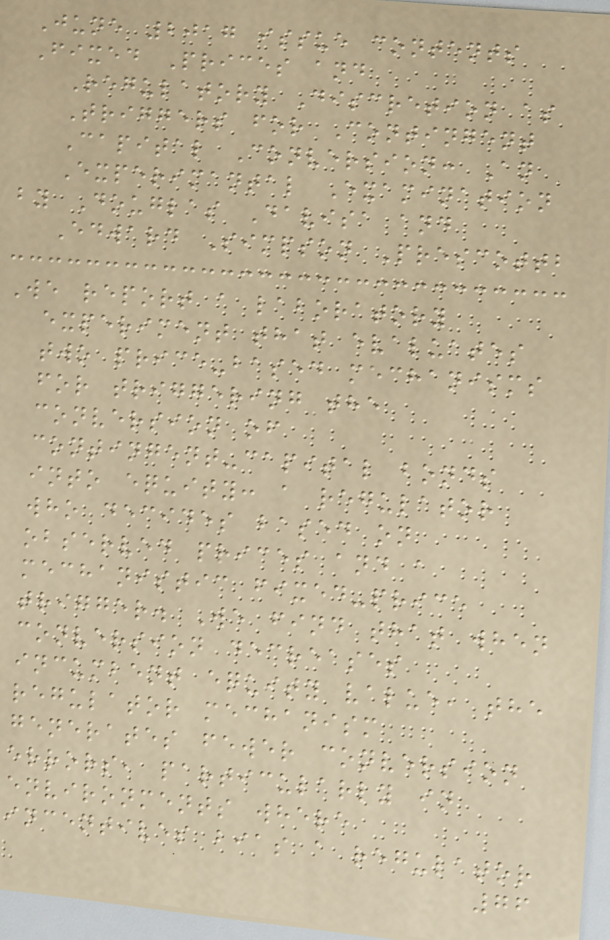June 2017 issue contents
Fixed Prices and
Regulatory Discretion as
Triggers for Contingent
Capital Conversion: An
Experimantal Examination
by Douglas Davisa and
Edward Simpson Prescottb
We report a laboratory
experiment that evaluates
two price-based mechanisms
for triggering the
conversion of
contingent-capital bonds
into equity: a regulator
who decides based on
observed prices and a
mechanistic fixed-price
trigger. We find that when
conversion decreases
incumbent equity value, the
regulator mechanism
generates fewer conversion
errors, particularly in
environments where
incentives bias a regulator
76
